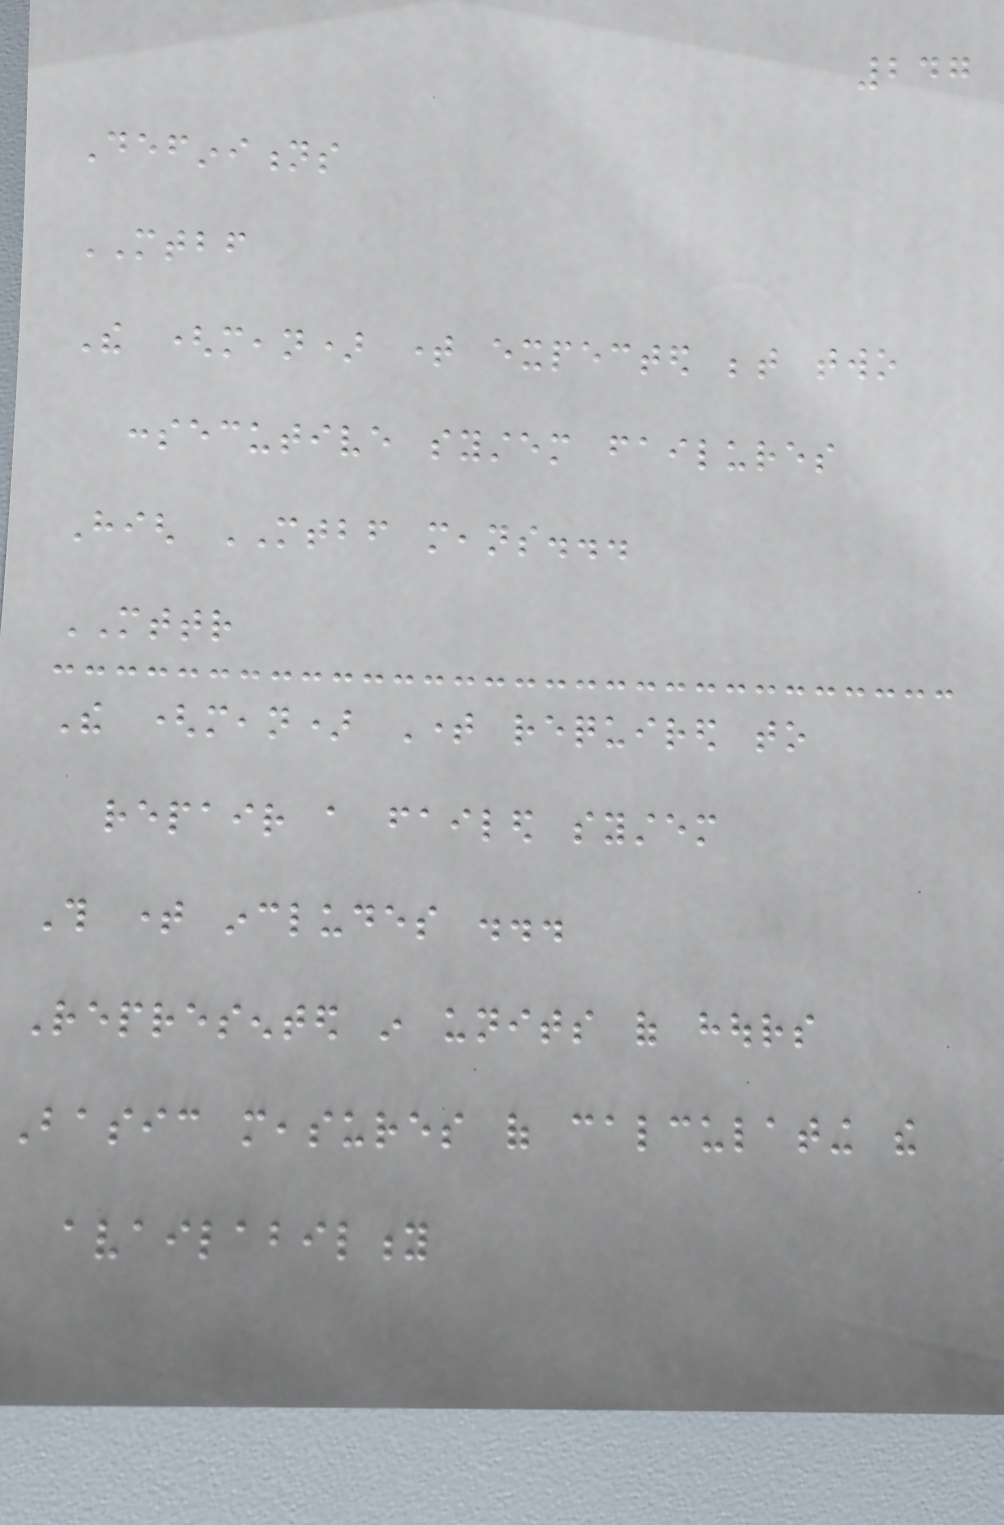247
Definitions
MTBF
The (mean) time expected between two
consecutive system failures
High MTBF means...
MTTR
The (mean) Time required to
repair a failed system
This time includes ...
Represented in units of hours
Basic measures of calculating the
availability
